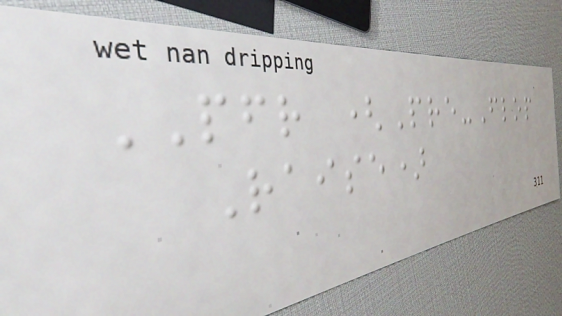PFR (Pre-Flop
Raise)
